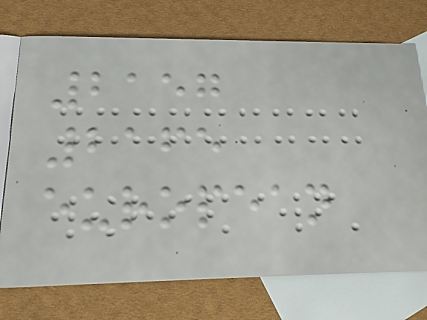2157
2165
european
